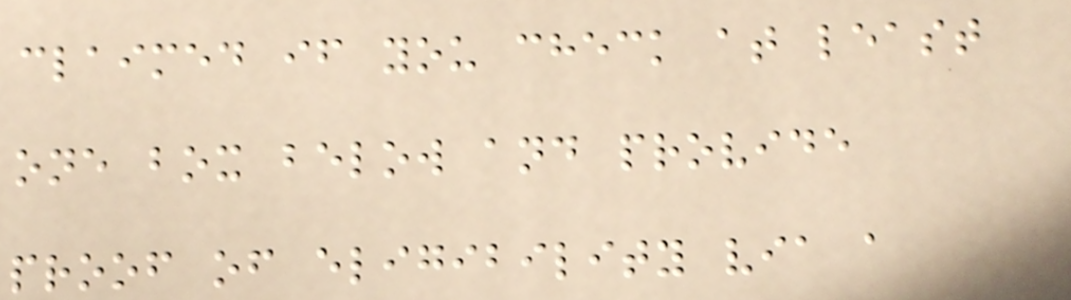claimed if you check at least
one box below and provide
proof of eligibility via a
